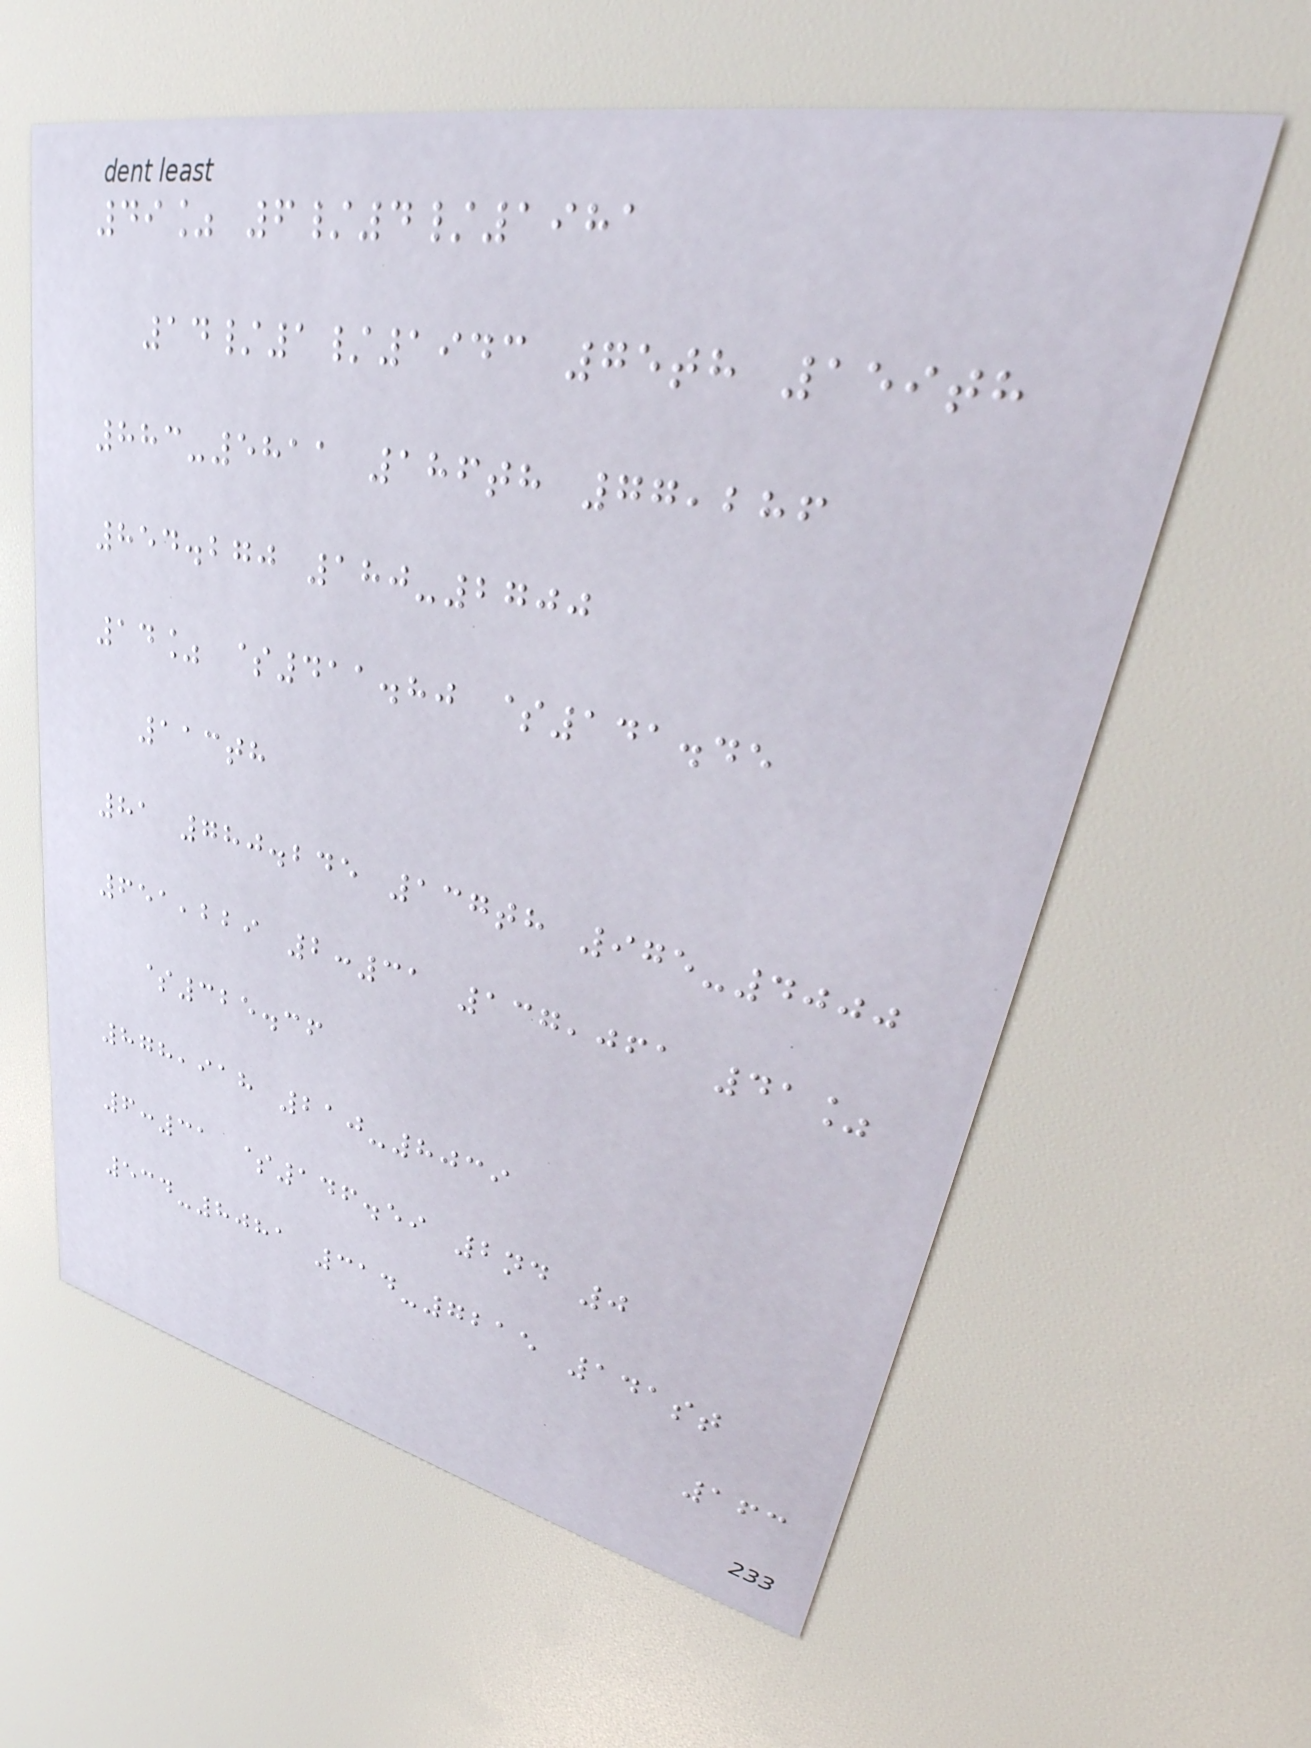49% 6/4/1981
14/1/1943 75th 159th
883-5811 186th 77,286
854.270 180-2700
14% $411.80 $141.45
113th
81 780.245 137th 975-4000
651,229 2:31 137,061 41%
$325.36
878,918 210-8039
6:31 $146.59 2nd 0
534-8081 314-7215 141st
163
